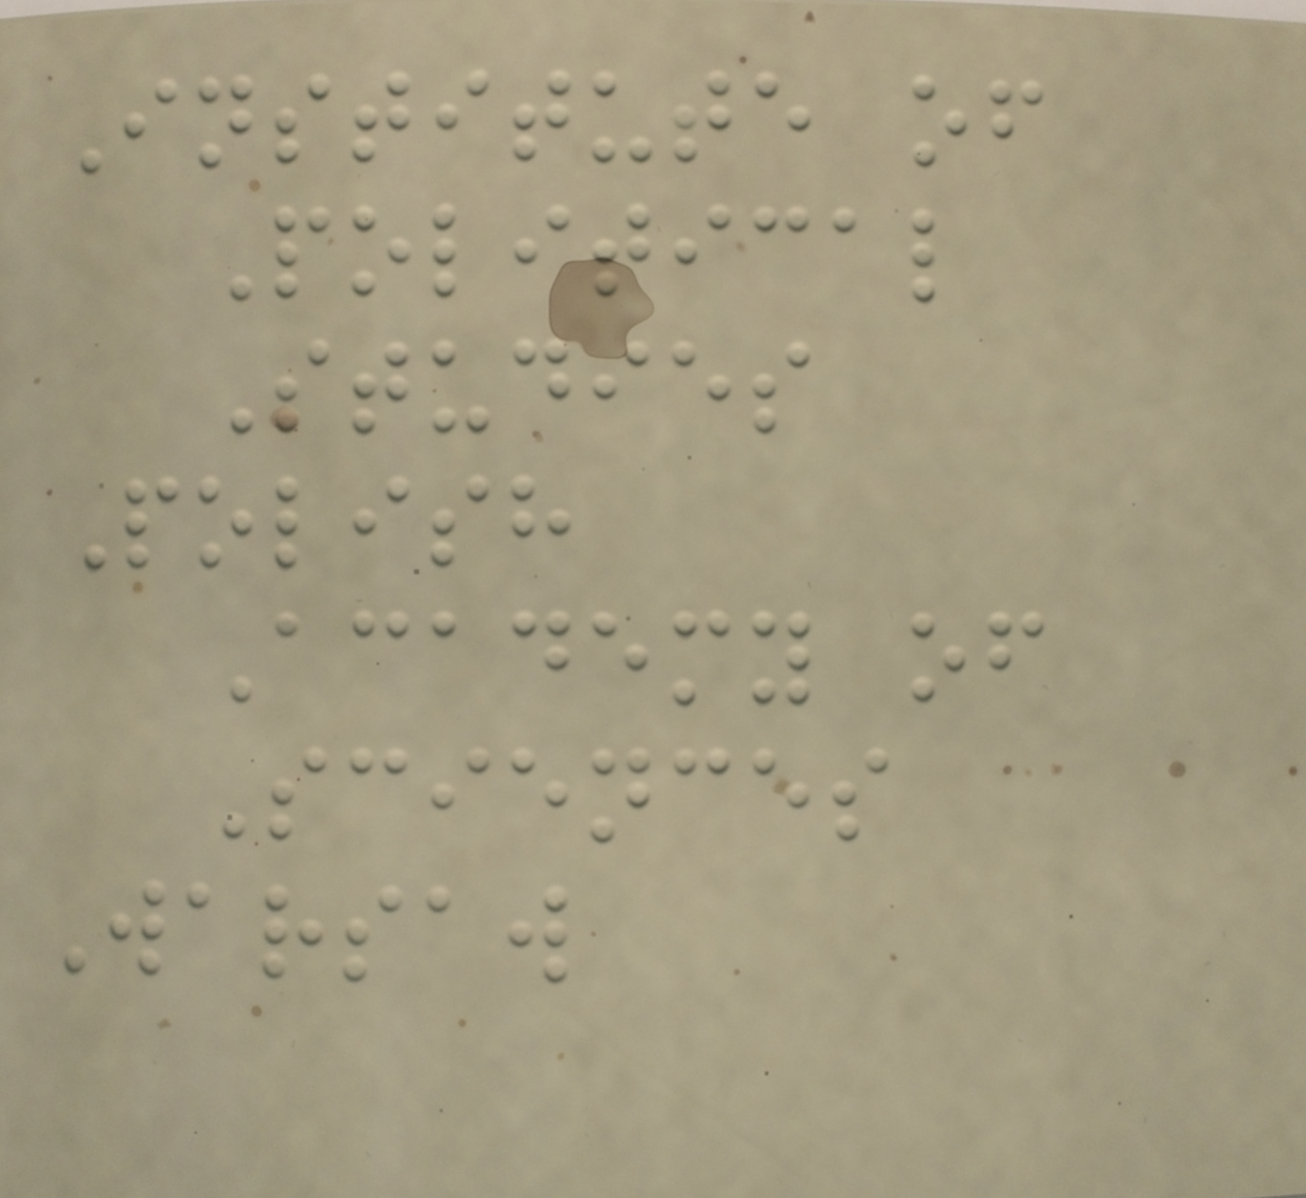Institute of
Political
Studies
Polish
Academy of
Sciences
Warsaw
